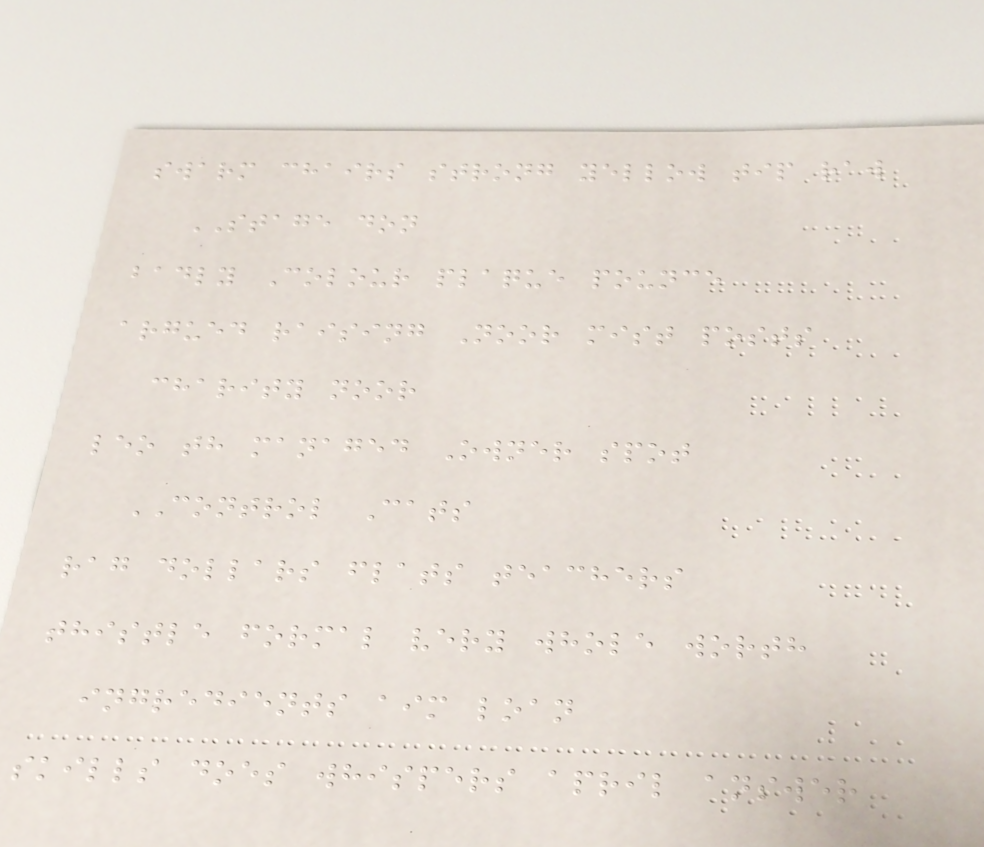swarm chairs strong yellow tip raw
STAGE don
badly Colour plaque pounce
argued raising Noor mist posts
charity noor
leo th managed Owner spot
CONTROL Cats
rag dollars flats teachers
thistle formal very whole worth
ingredients aim loan
skills does whispers april answer
